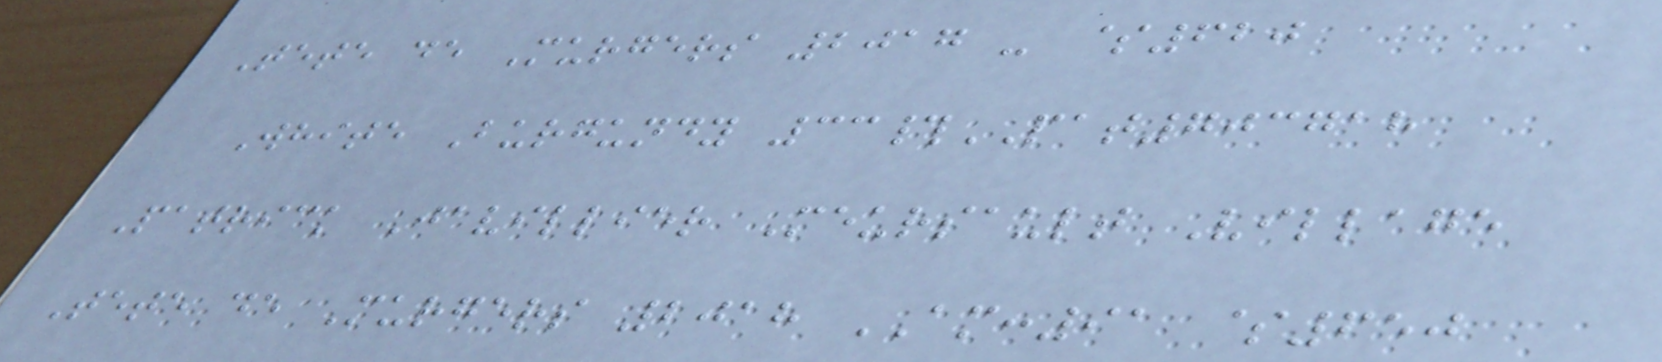Tete de Murgers 2017 - $620
White Burgundy 33#PAT703718
Patrick Javillier Meursault Village
Tete de Murgers 2018 AM:91 $650
